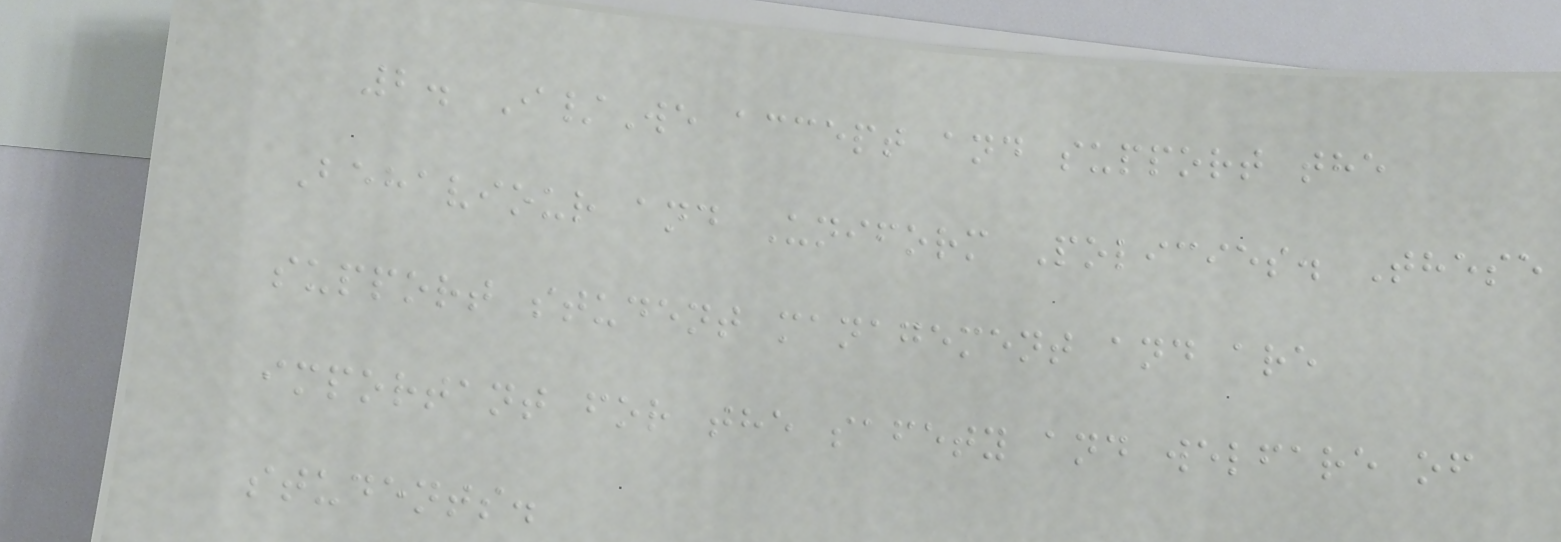2. I/We accept and support the
Behaviour and Uniform Policies. These
support student management and are
important for the safety and welfare of
students.
